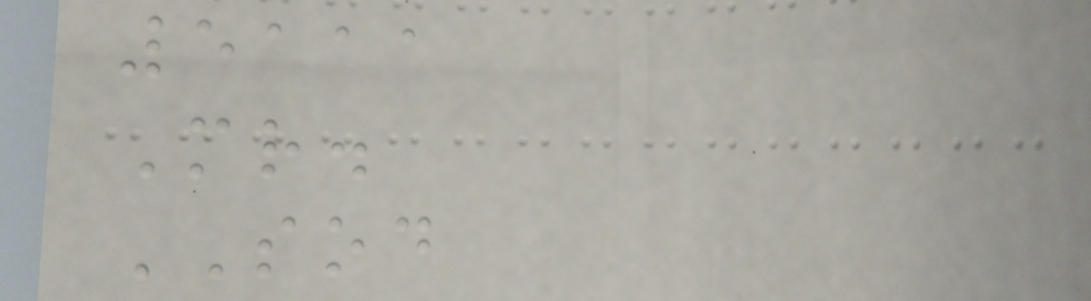5111
Mr.
SOD
